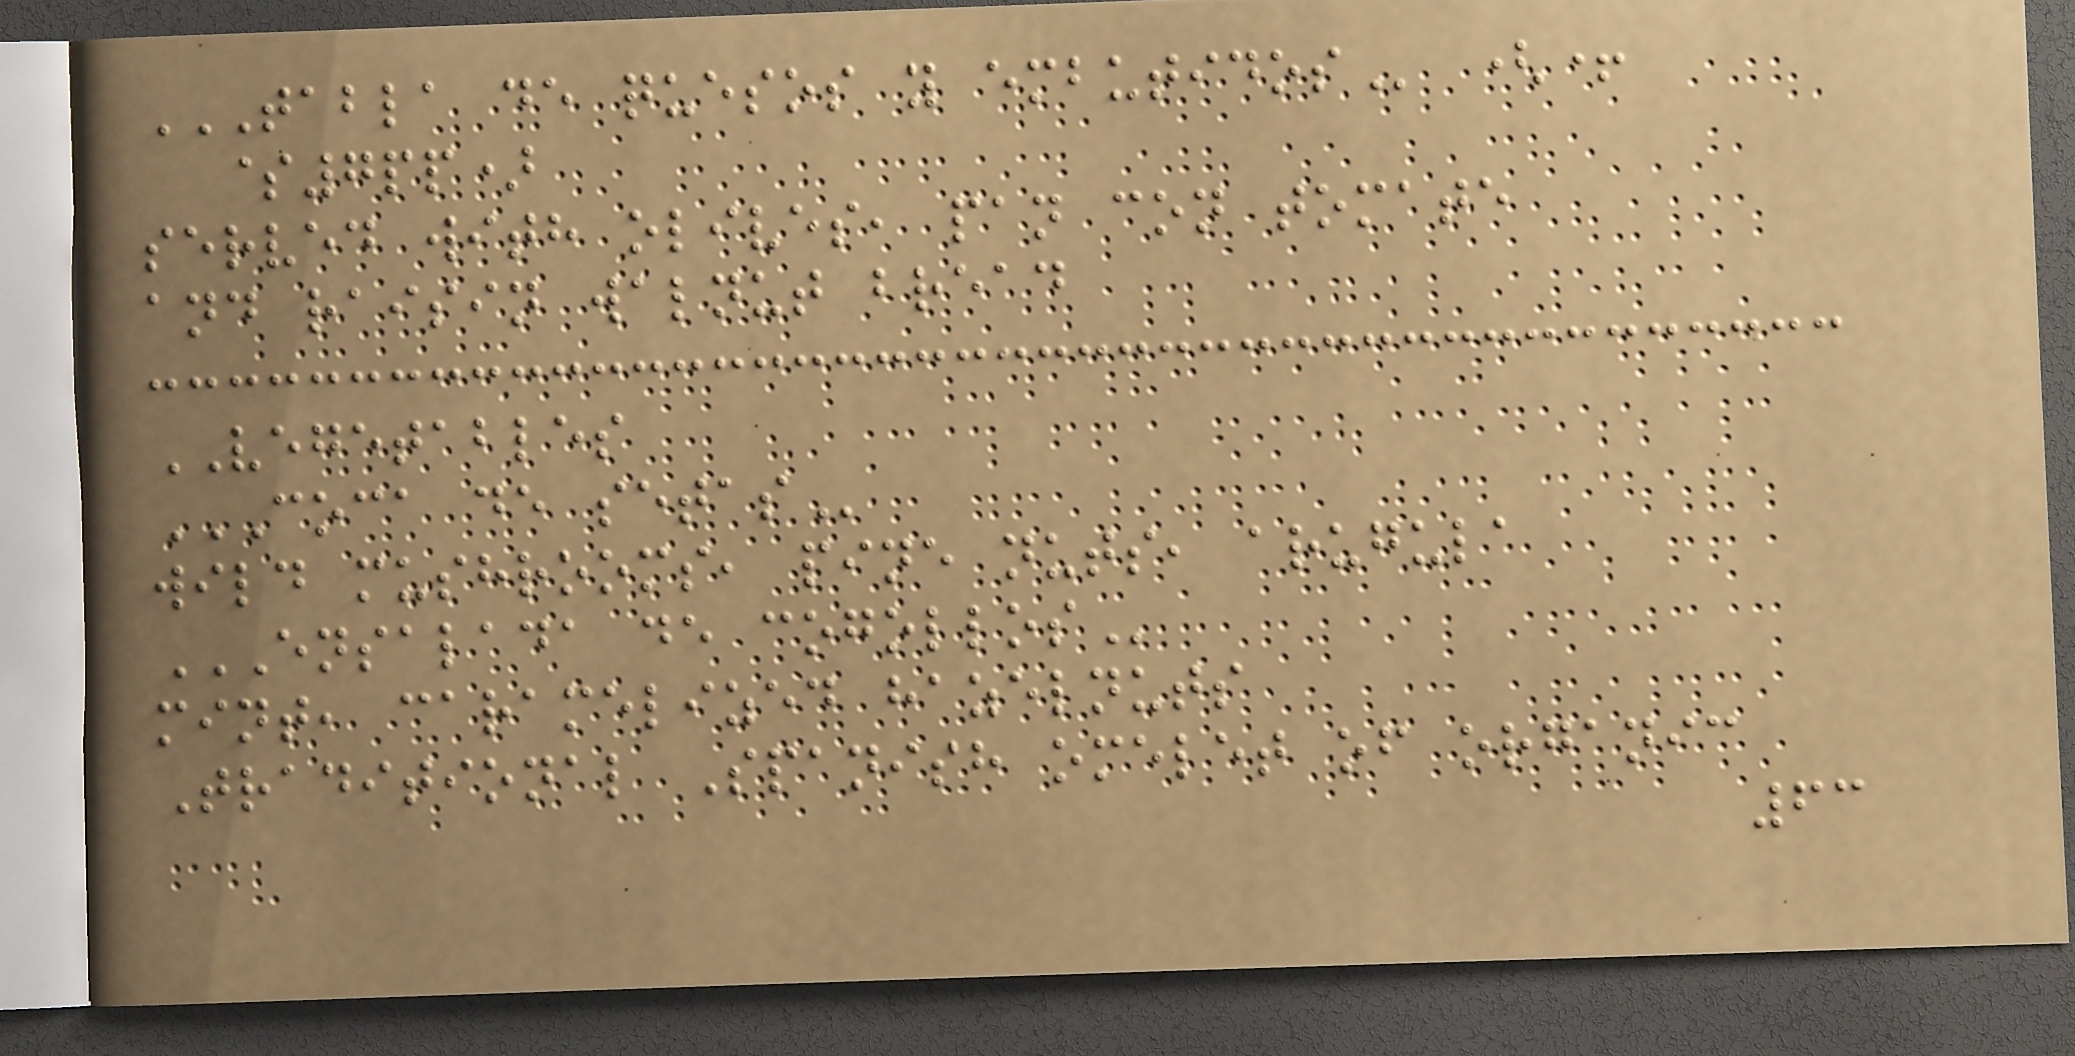TABLA DE QUESOS Y EMBUTIDOS (+
$7pp)
served with olives, pan con tomate
and raisin walnut bread
VEGETABLES
COCA DE SETAS
wild mushrooms, pine nuts, arugula
ENSALADA DE COGOLLOS
mint, caramelized hazelnuts
Traditional Spanish omelet of organic
63
